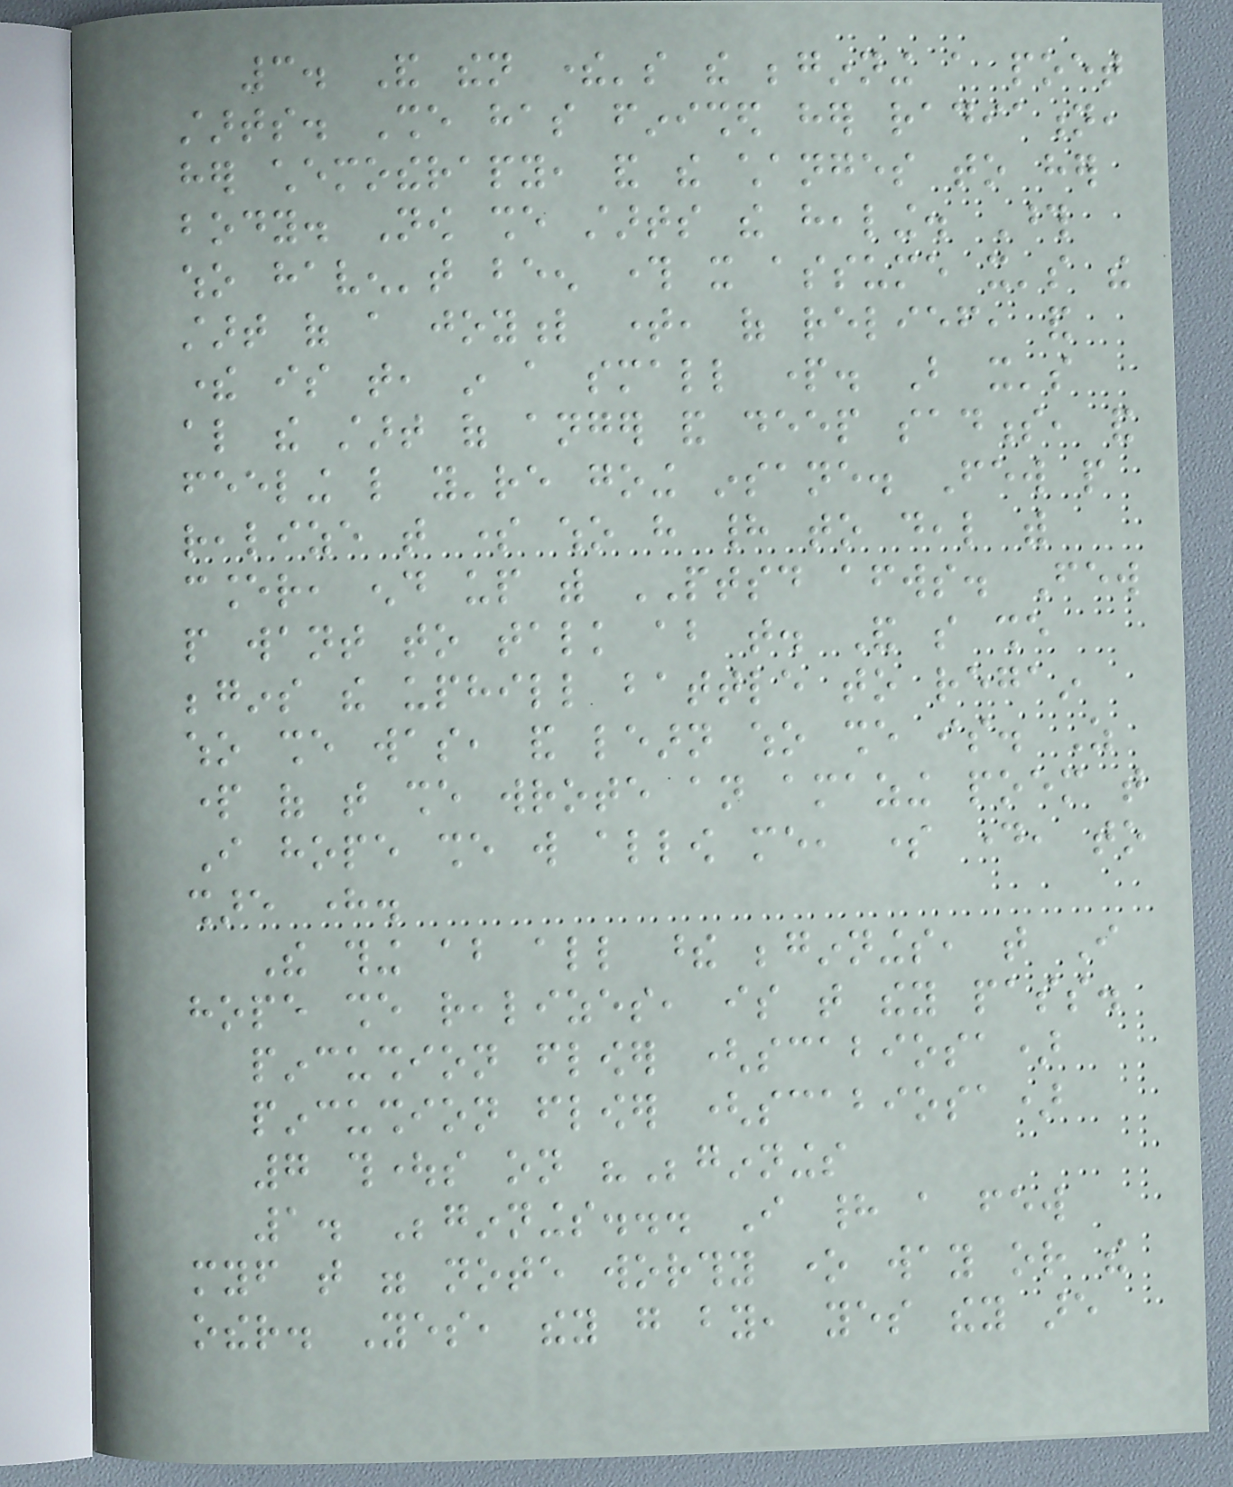3. And then there's the beginning a poet
starts. She has finished her radiation,
her chemotherapy, and the changes to her
body. Now she starts the healing. Those
who haven't been through it assume it's the
start of a joyful time, of relief, and
there is that, in a small part. But it's
also the start of anger and deep sadness, and
feeling like you're going insane. Few people
realize that some who have had to deal with
cancer, end up with PTSD afterwards. Few
people want to talk about that. And so she
begins the uphill battle to regain
who she was, and learn who she is. As
part of that she wrote an amazing poem that
I hope she will allow me, some day, to
share here.
The thing about all these beginnings, that I
hope she realizes, is that they pass.
pincushion flower (scabiosa)
pincushion flower (scabiosa)
7 thoughts on "Beginnings
1. Beginnings... I had a few
myself that were note worthy one way or the
other. Yes, they go by, yes they are
